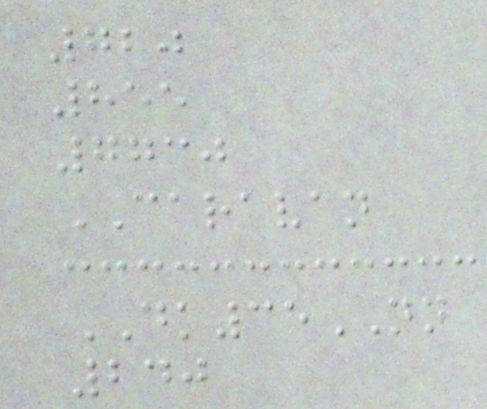720
855
7730
CARAVAN
DK35NN
240
